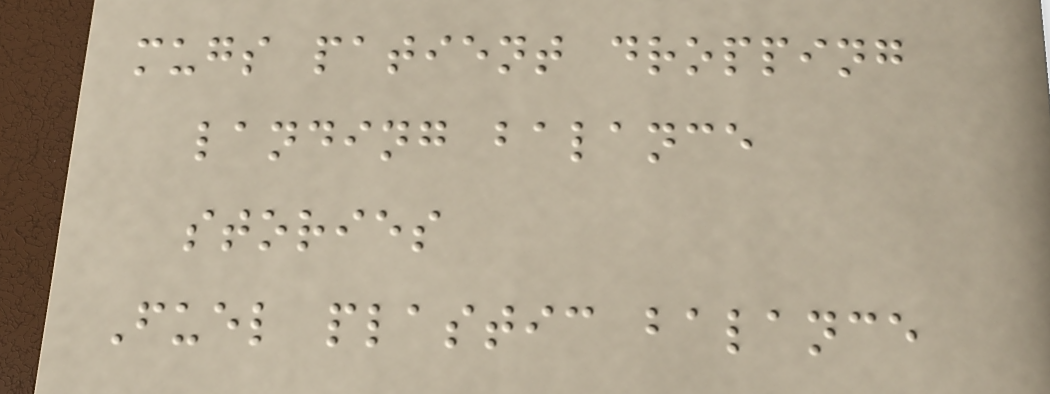mugs patient dropping
landing balance
stories
Fuel plastic balance
